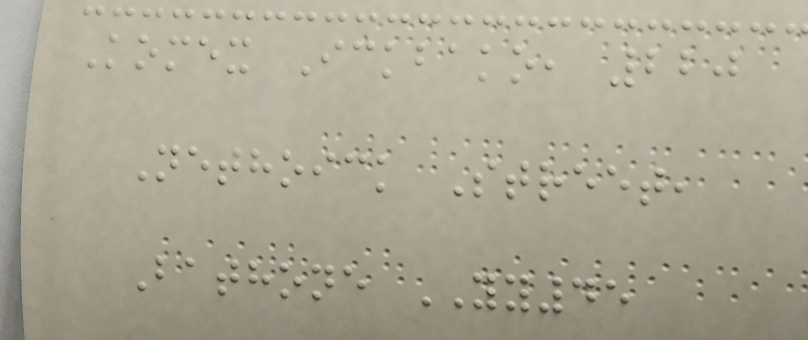Komex Ickbako, 220
Nethoick Street,
Bathone YY45
